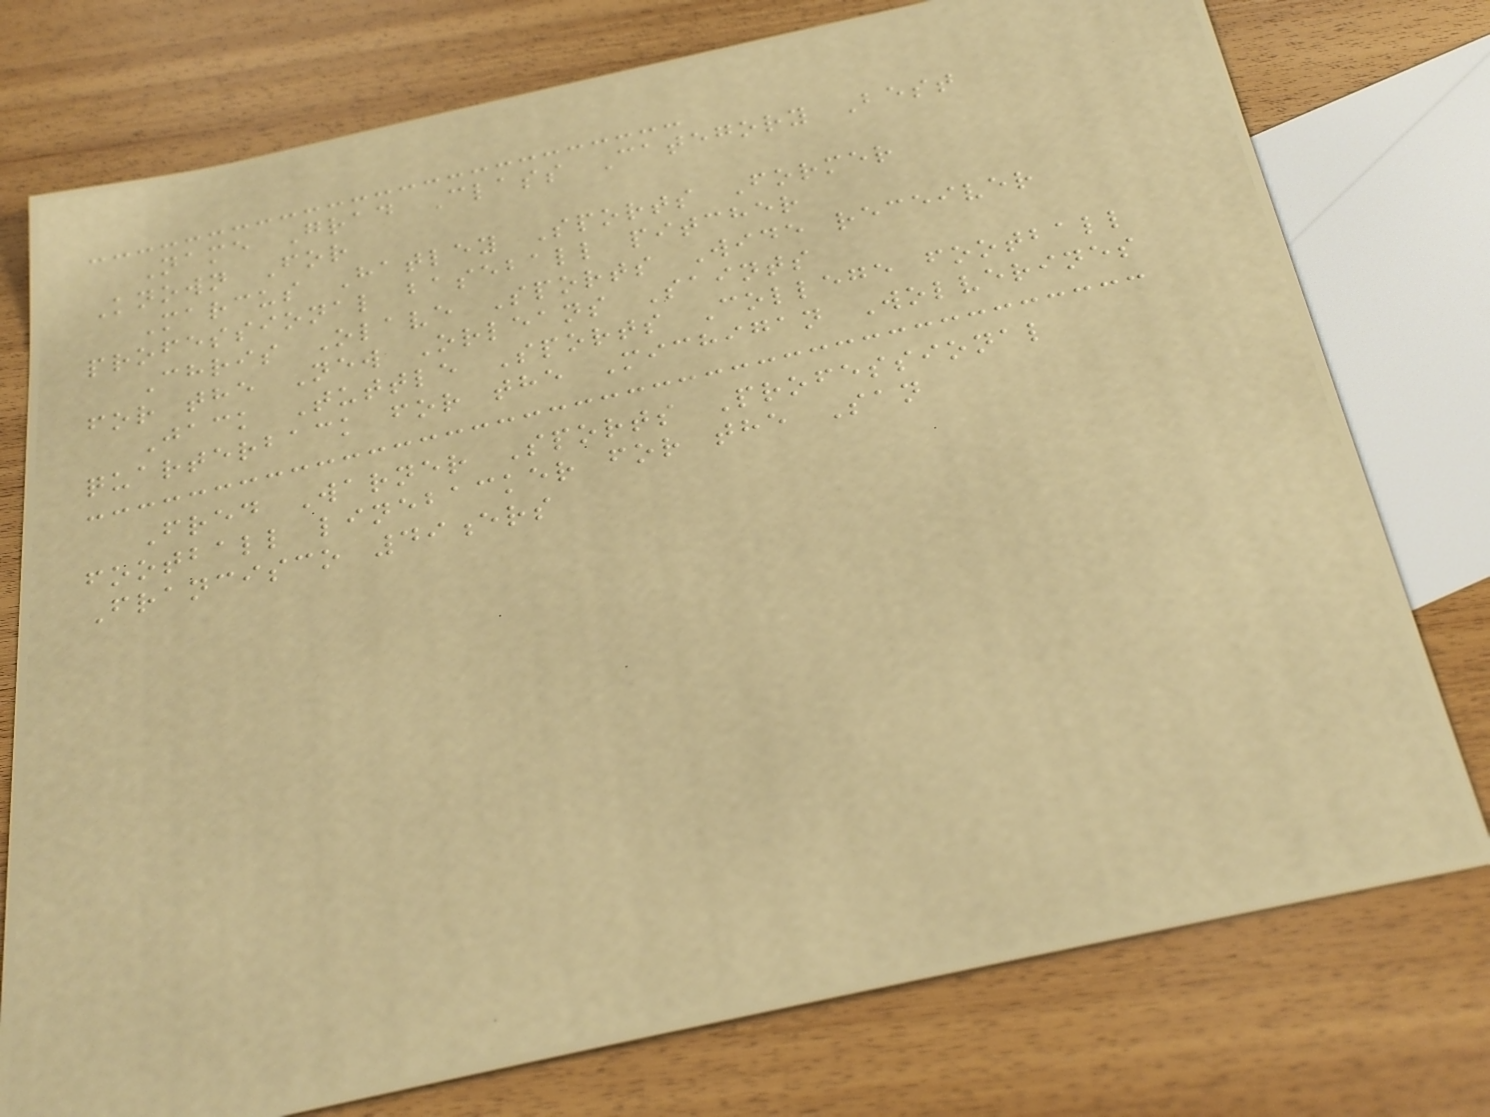Name Grad Class Category Best
Known For
Marcus Hatley Sports Former
professional baseball pitcher
Chris Olave Sports Wide receiver
for the New Orleans Saints
Jack Tuttle Sports College football
quarterback for the Michigan Wolverines
Fred Warner Sports Professional
football linebacker for the San
Francisco 49ers
